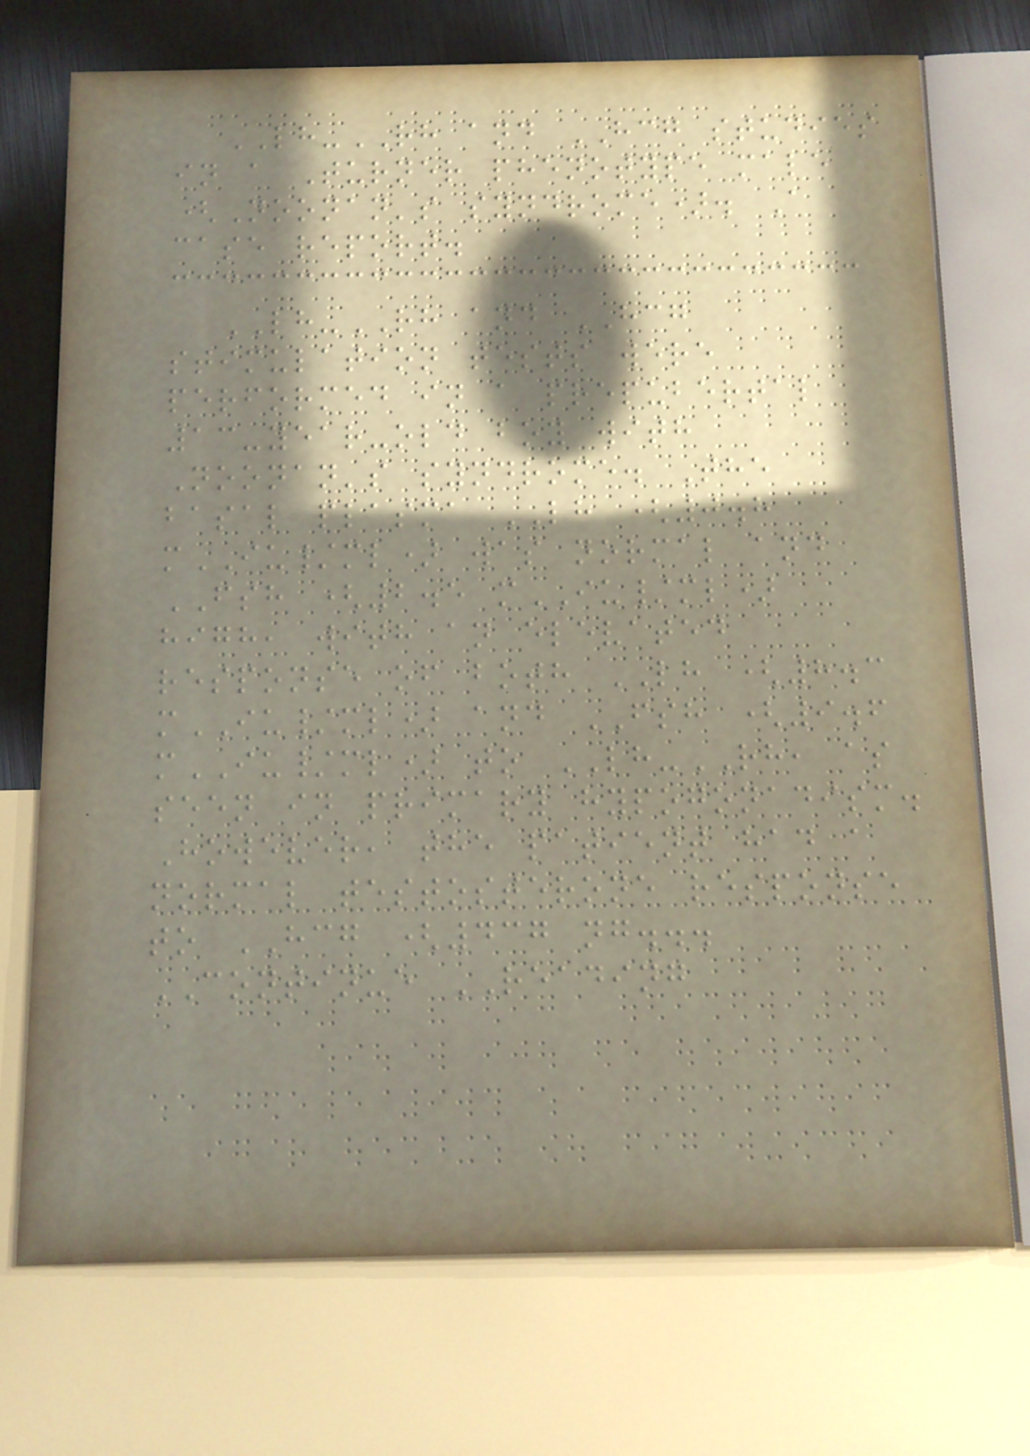LH-RH and HCG studies
in a Turner phenotype male
(Noonan's syndrome). A
case report.
LH-RH and HCG
stimulation tests were
performed in a prepubertal
13-year-old boy with
Noonan's syndrome. The
basal plasma LH (0.8
mIU/ml) was normal and
FSH (2.5 mIU/ml)
high, with an elevated
response of both LH (8.3
mIU/ml) and FSH (9.6
mIU/ml) to LH-RH, as
seen in primary hypogonadism.
However, the patient had a
normal testosterone response
to HCG (437 ng...
CONTINUE READING
